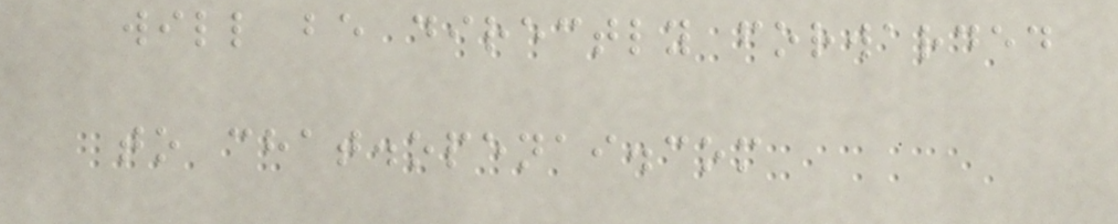will be directly forwarded
to chat.openai.com
